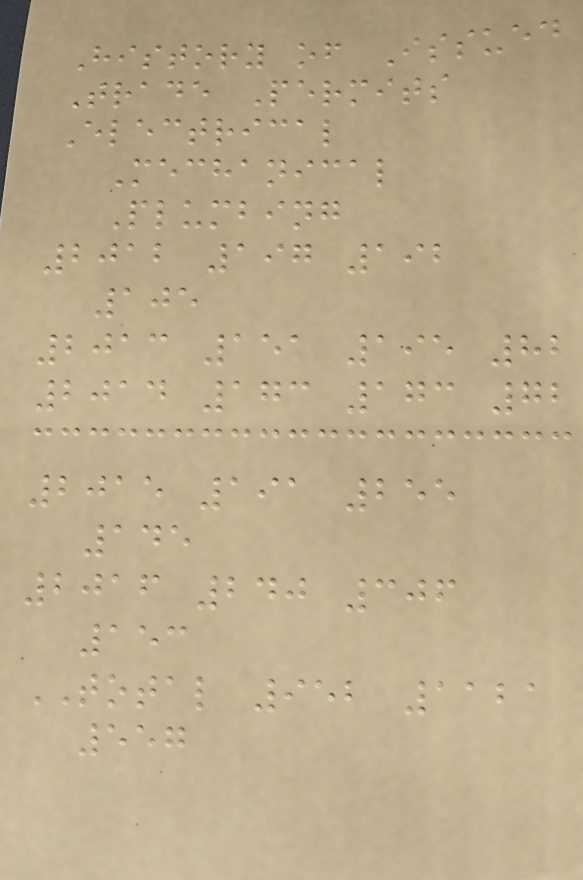History of Issued
Trade Permits
Electrical
Mechanical
Plumbing
2012 197 192
105
2013 151 195 82
2014 173 173 72
2015 191 255
145
2016 240 306
153
TOTAL 952 1121
557
